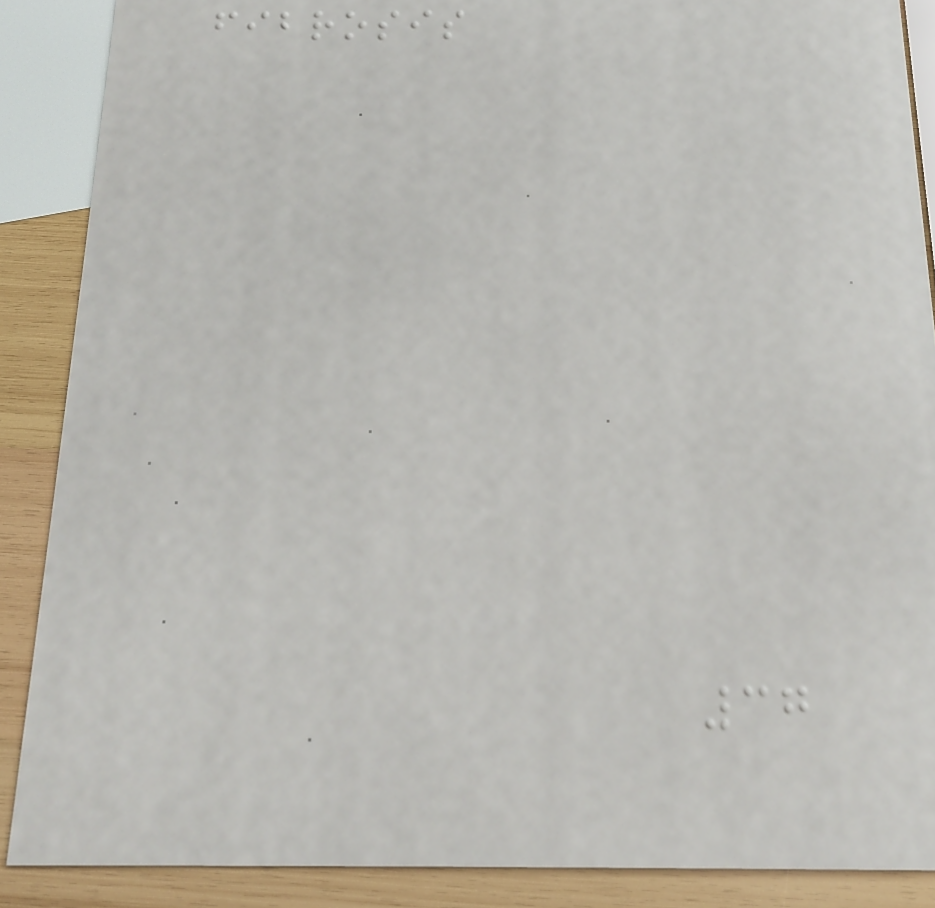fibrosis
37
